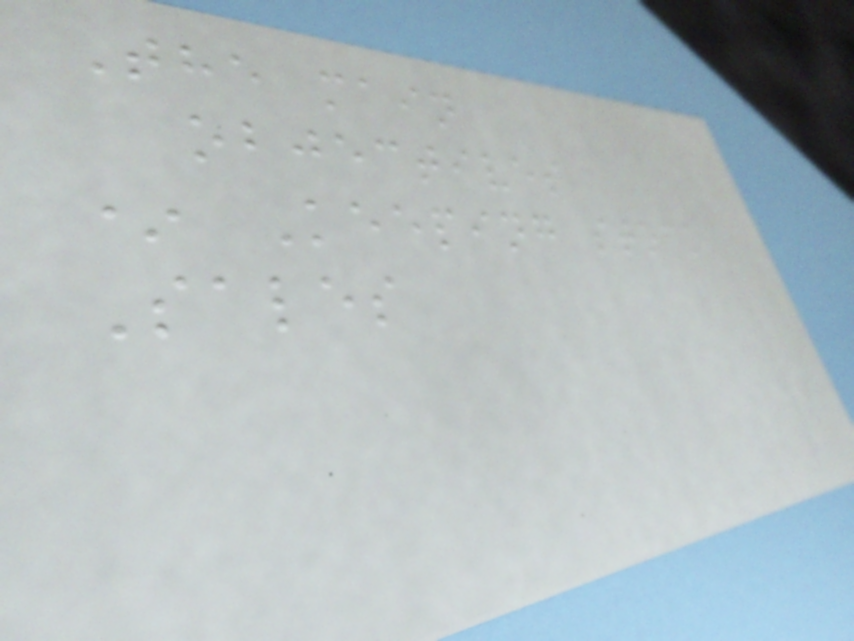The main
objectives
* Keeping stock
Sales
